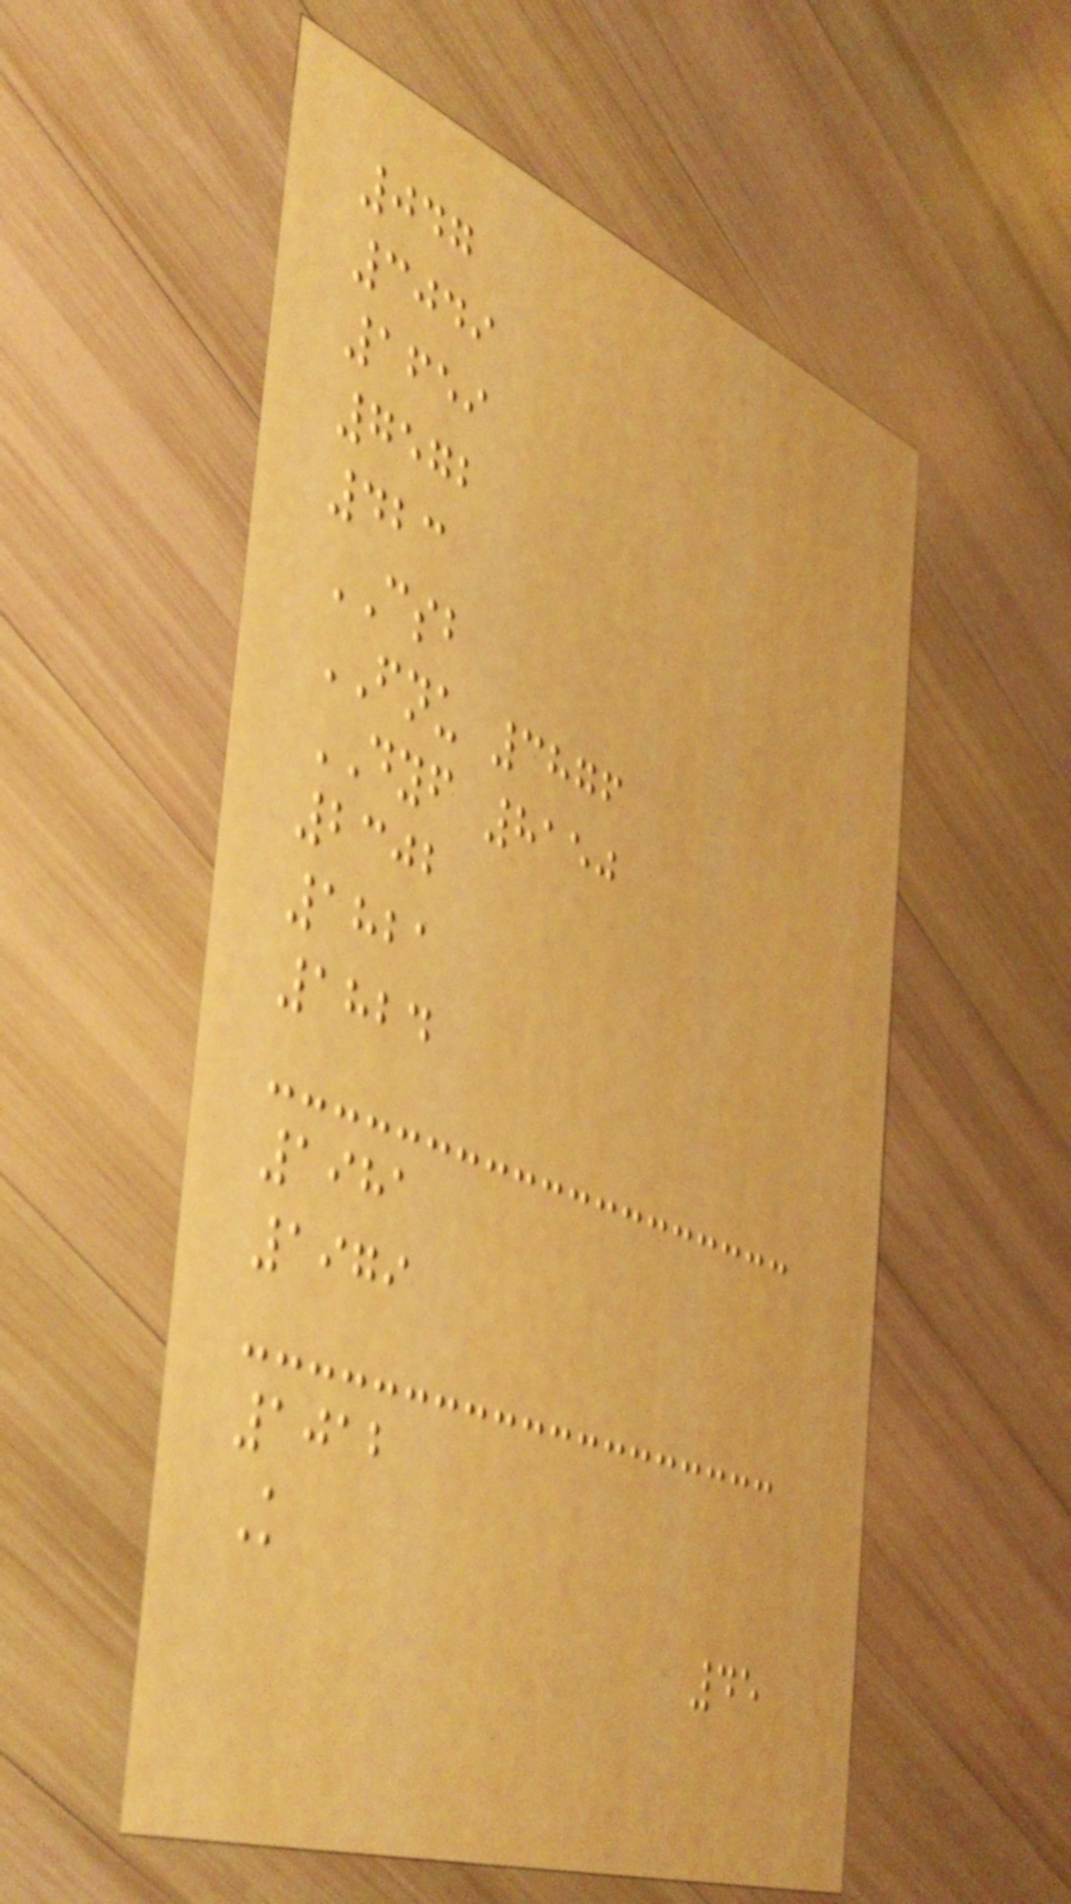047
3049
1659
7572
423
CSB
FNU 3876
DYF 8150
2302
1821
1824
1981
1979
1012
K
45
